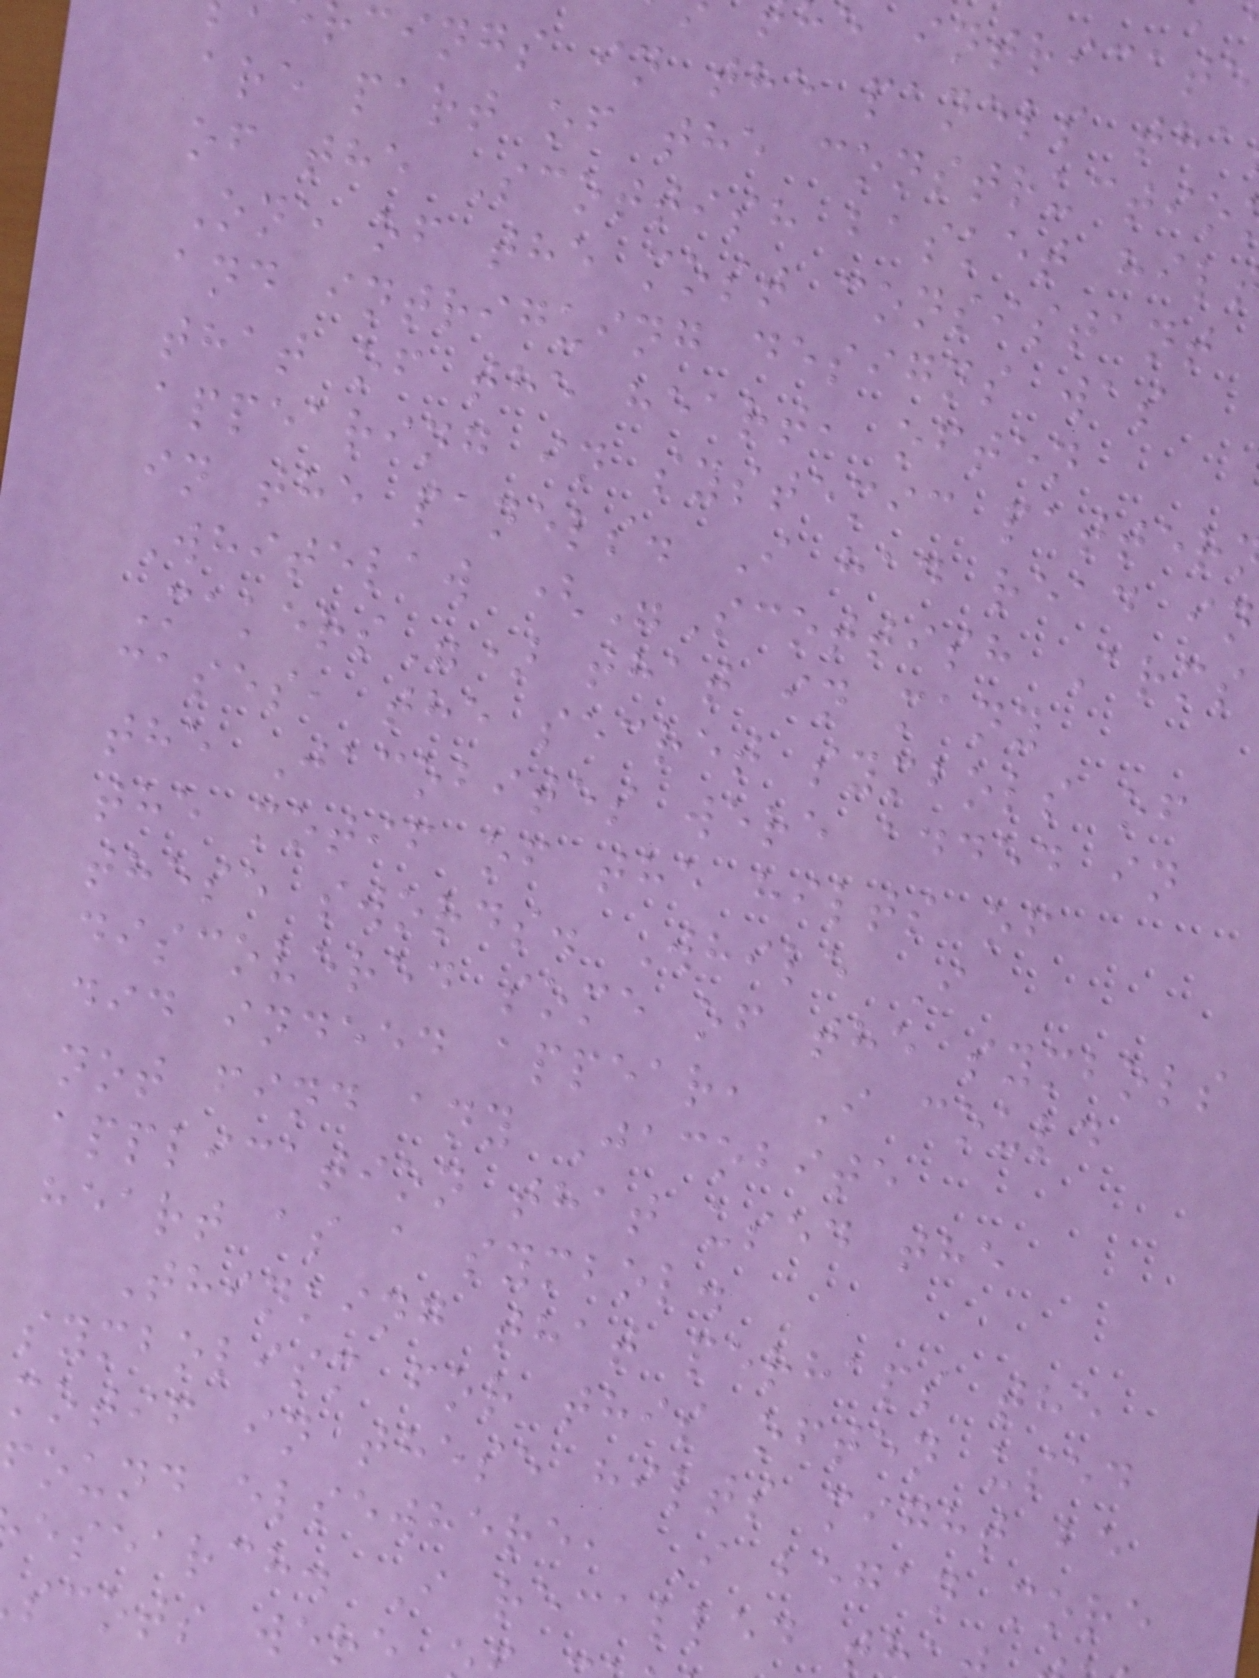e intricate
cings in the panels tha
are part of the constructio
of the Scottish basket hil
One of the most consistant
and intriguing designs was
that of the heart, often
appearing in systemic patter
in the panels. I had read in
Whitelaw ("Scottish Arms
Makers") that in many
cases, the secret symbols of
the Jacobites were added in
the motif of the hilts of
these swords. While I
discovered some of the symbols
did indeed appear, I could
not find any Jacobite
application that used the
heart as a symbol.
Thinking that perhaps the
symbolism for this often used
motif in these hilts might be
found elsewhere, I began more
esearch. I recalled t
scots were
